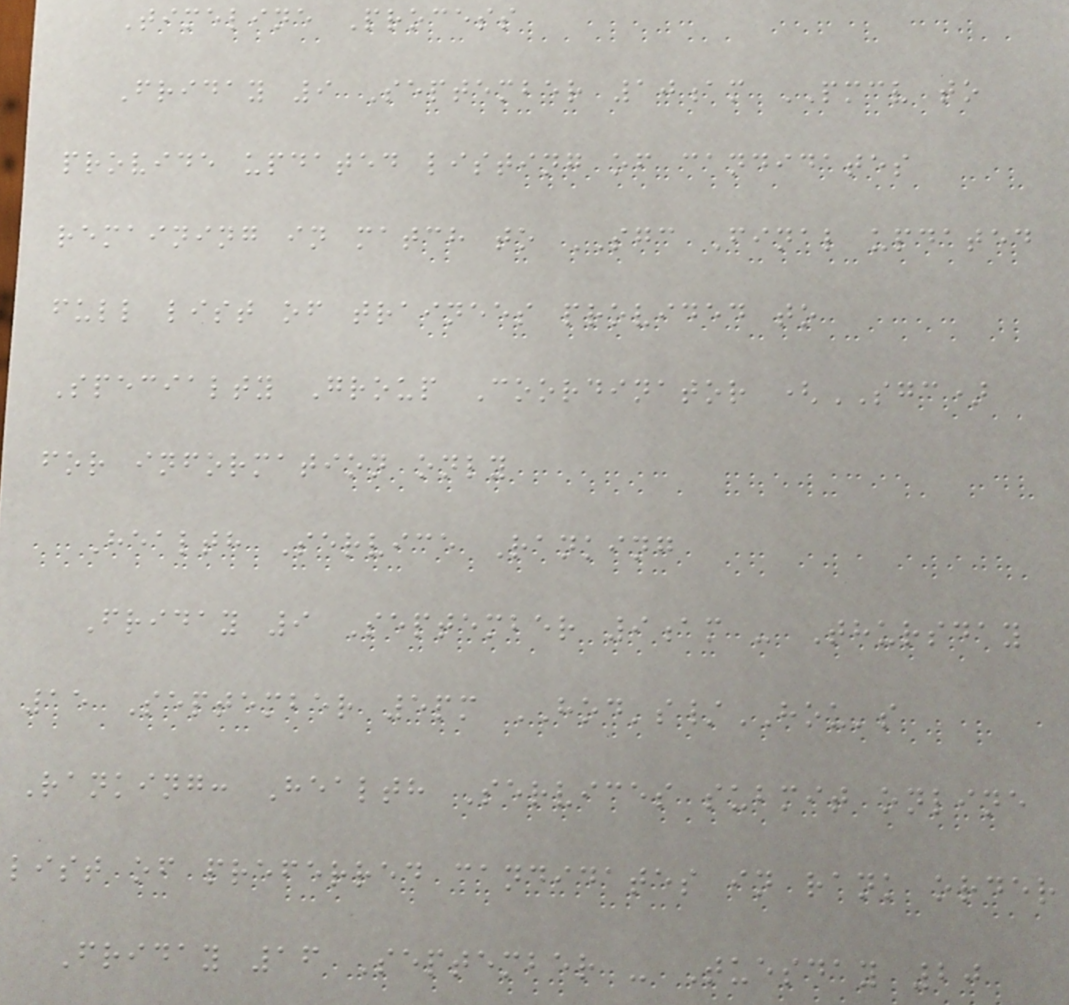Timeline Process
Friday 9 September 10am PMCV to
provide updated listing of candidates
remaining in match to SGC Final updated
full list of trainees provided to
Specialty Group Coordinator (SGC)
for information only
Health Service Ranking
Friday 9 September 9am - Thursday
15 September 5pm HOD's/HOU's
Ranking: Health Services submit online
list of preferred candidates in rank order
Friday 16 September - Tuesday 20
